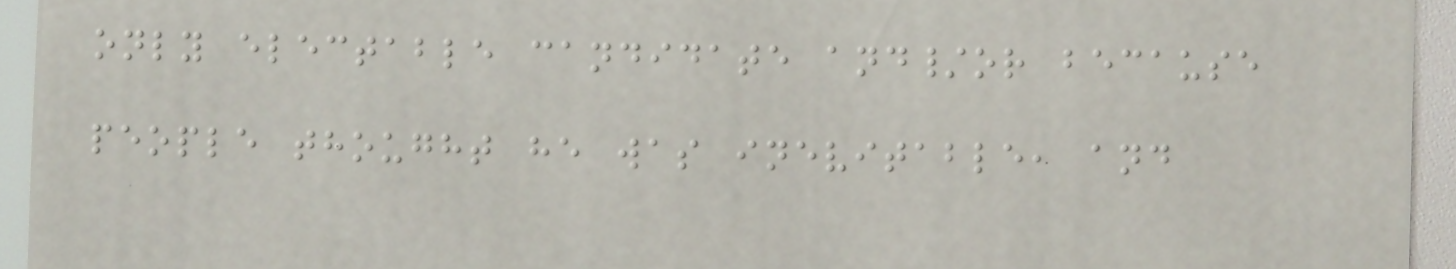only electable candidate and/or because
people thought he was inevitable, and
